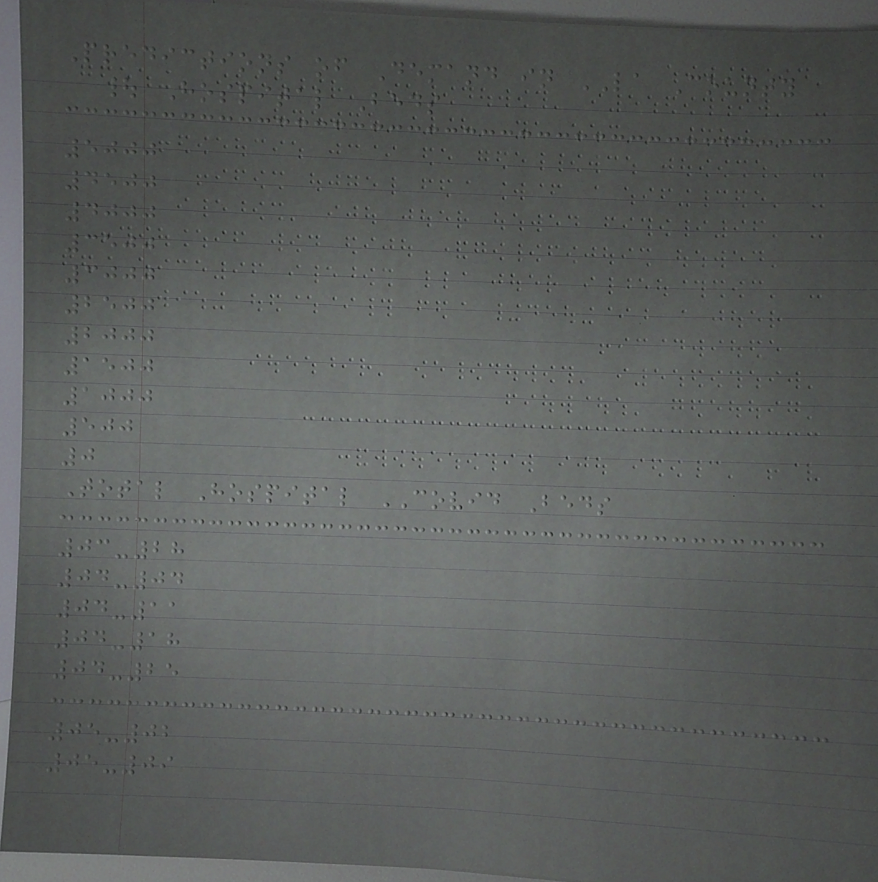Predictions of Demand in LA County
| Hospital Beds
5000
4500
4000
3500
3000
2500
2000
1500
1000
500
0
Total Hospital COVID Beds
03-28
04-04
04-11
04-18
04-25
05-02
05-09
